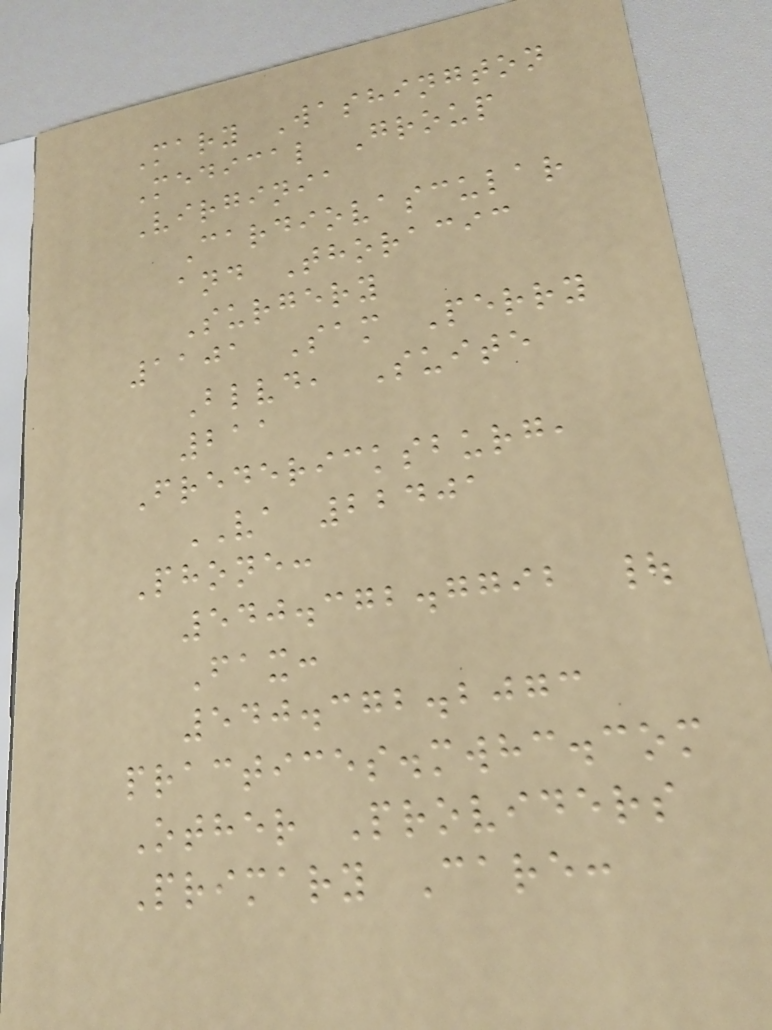Mary Washington
Medical Group
Virginia
Cardiovascular
and Thoracic
Surgery
1101 Sam Perry
Blvd, Suite
211
Fredericksburg,
VA 22401
Phone:
540.372.7792 |
Fax:
540.372.2073
practices.mwhc.com
Other Providers
Primary Care:
